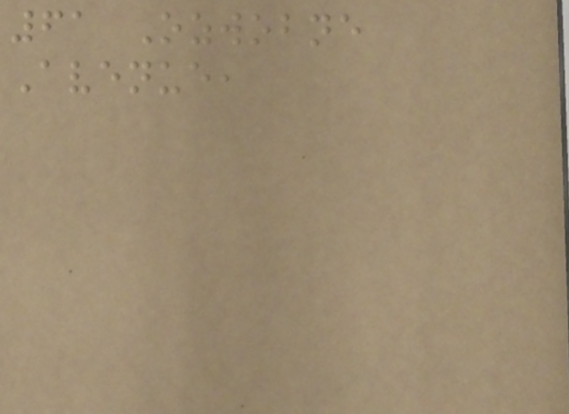61 Ozwobne
Avenue,
